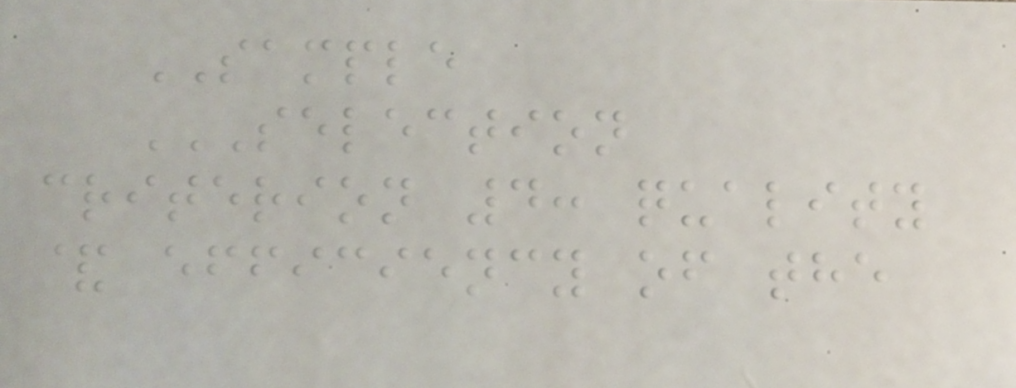SAMPLE
SELECTION
CRITERION 4: QUALITY
& EFFICIENCY OF THE
